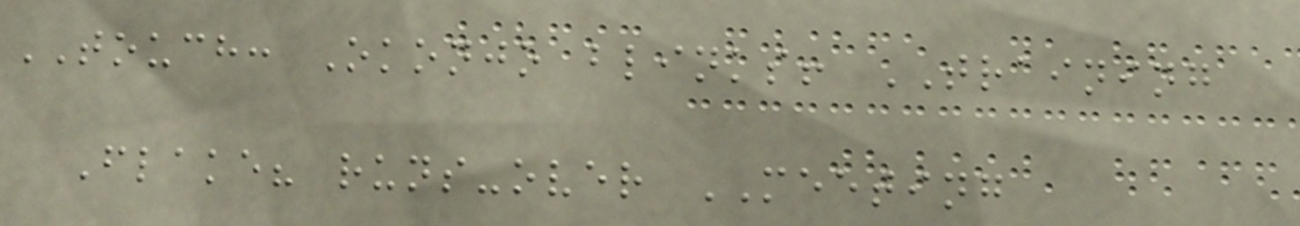TOUCH: Okonjo blinks! TRAINING
Flake? runs-over MEETING
